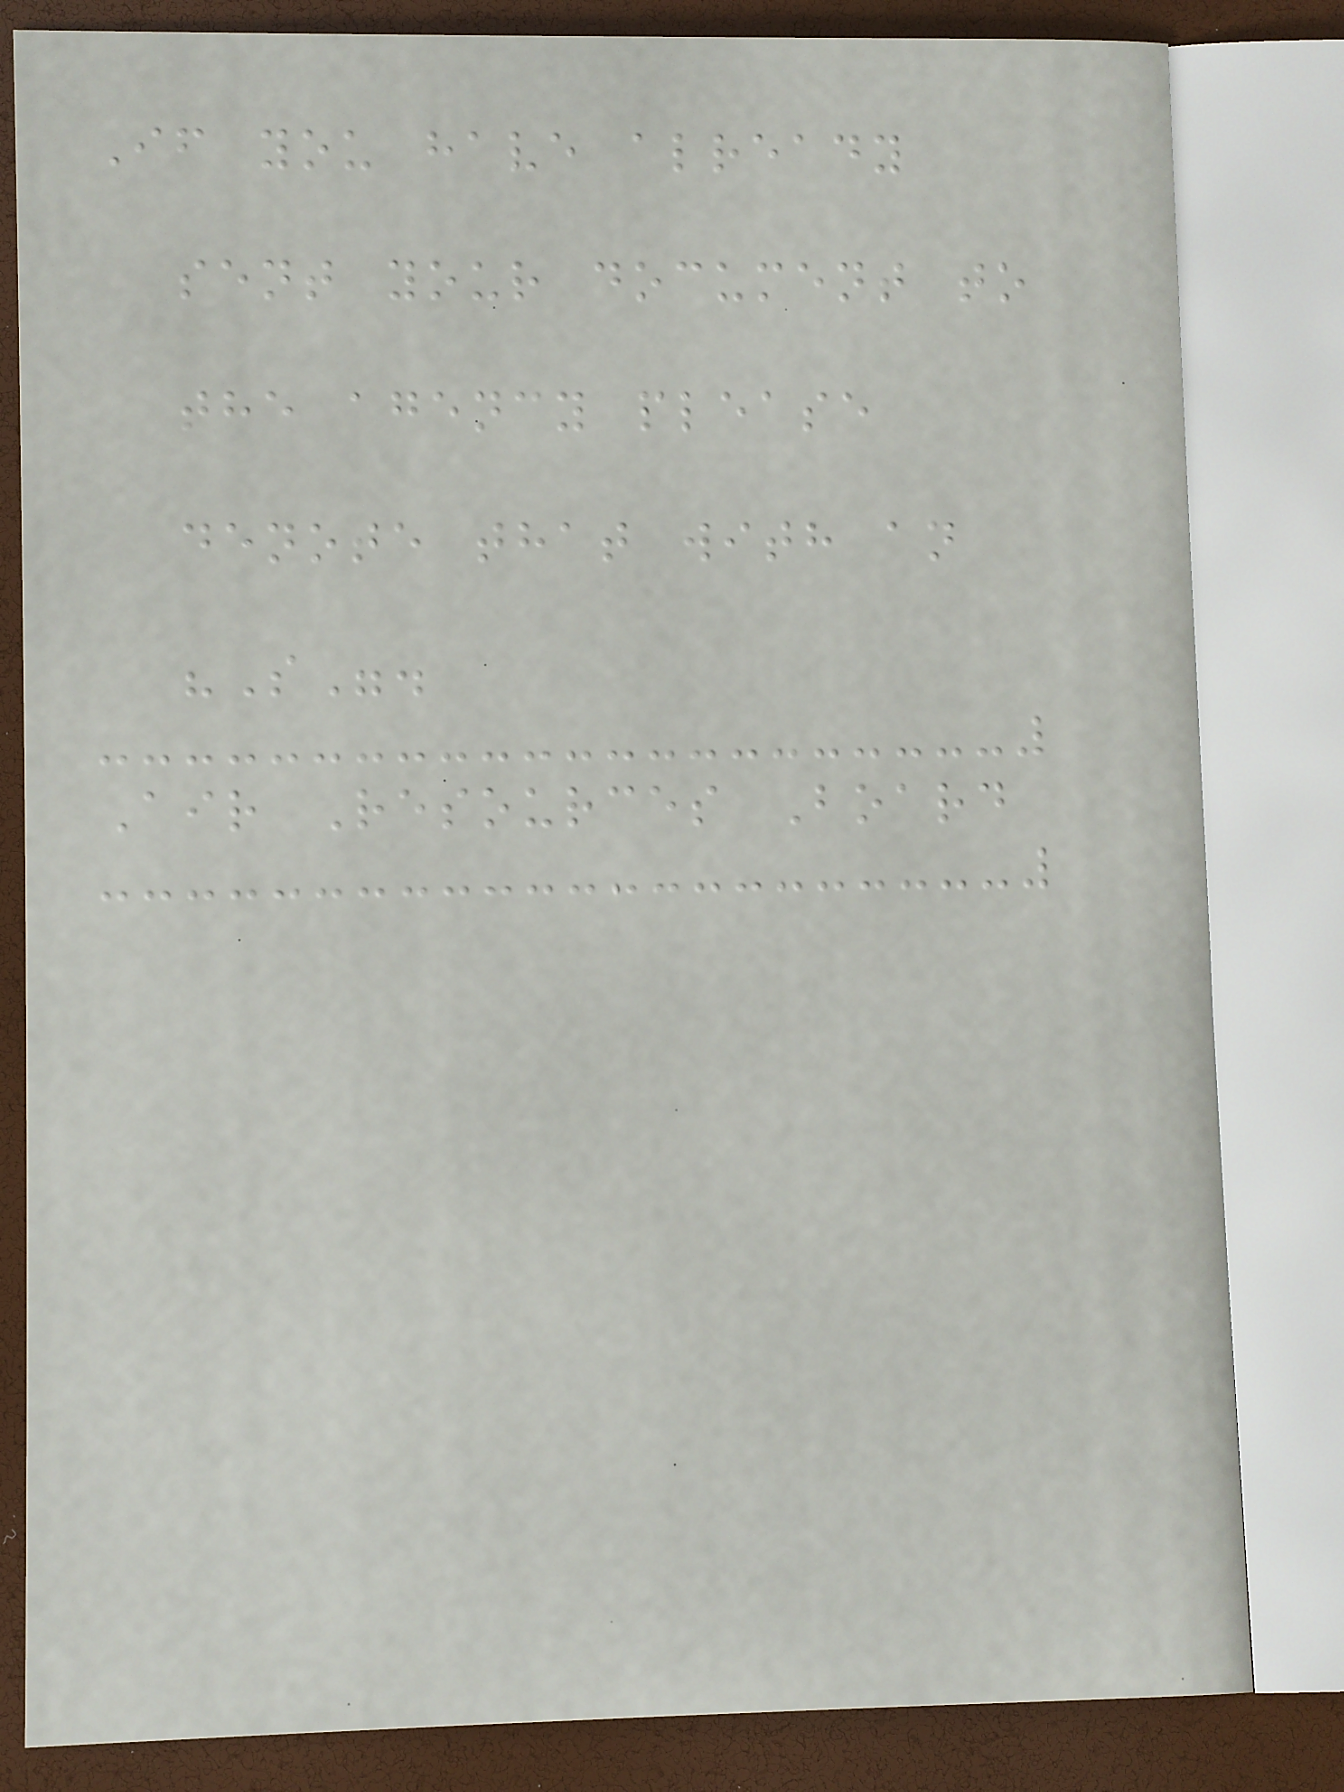If you have already
sent your document to
the agency please
denote that with an
"S".
Air Resources Board
